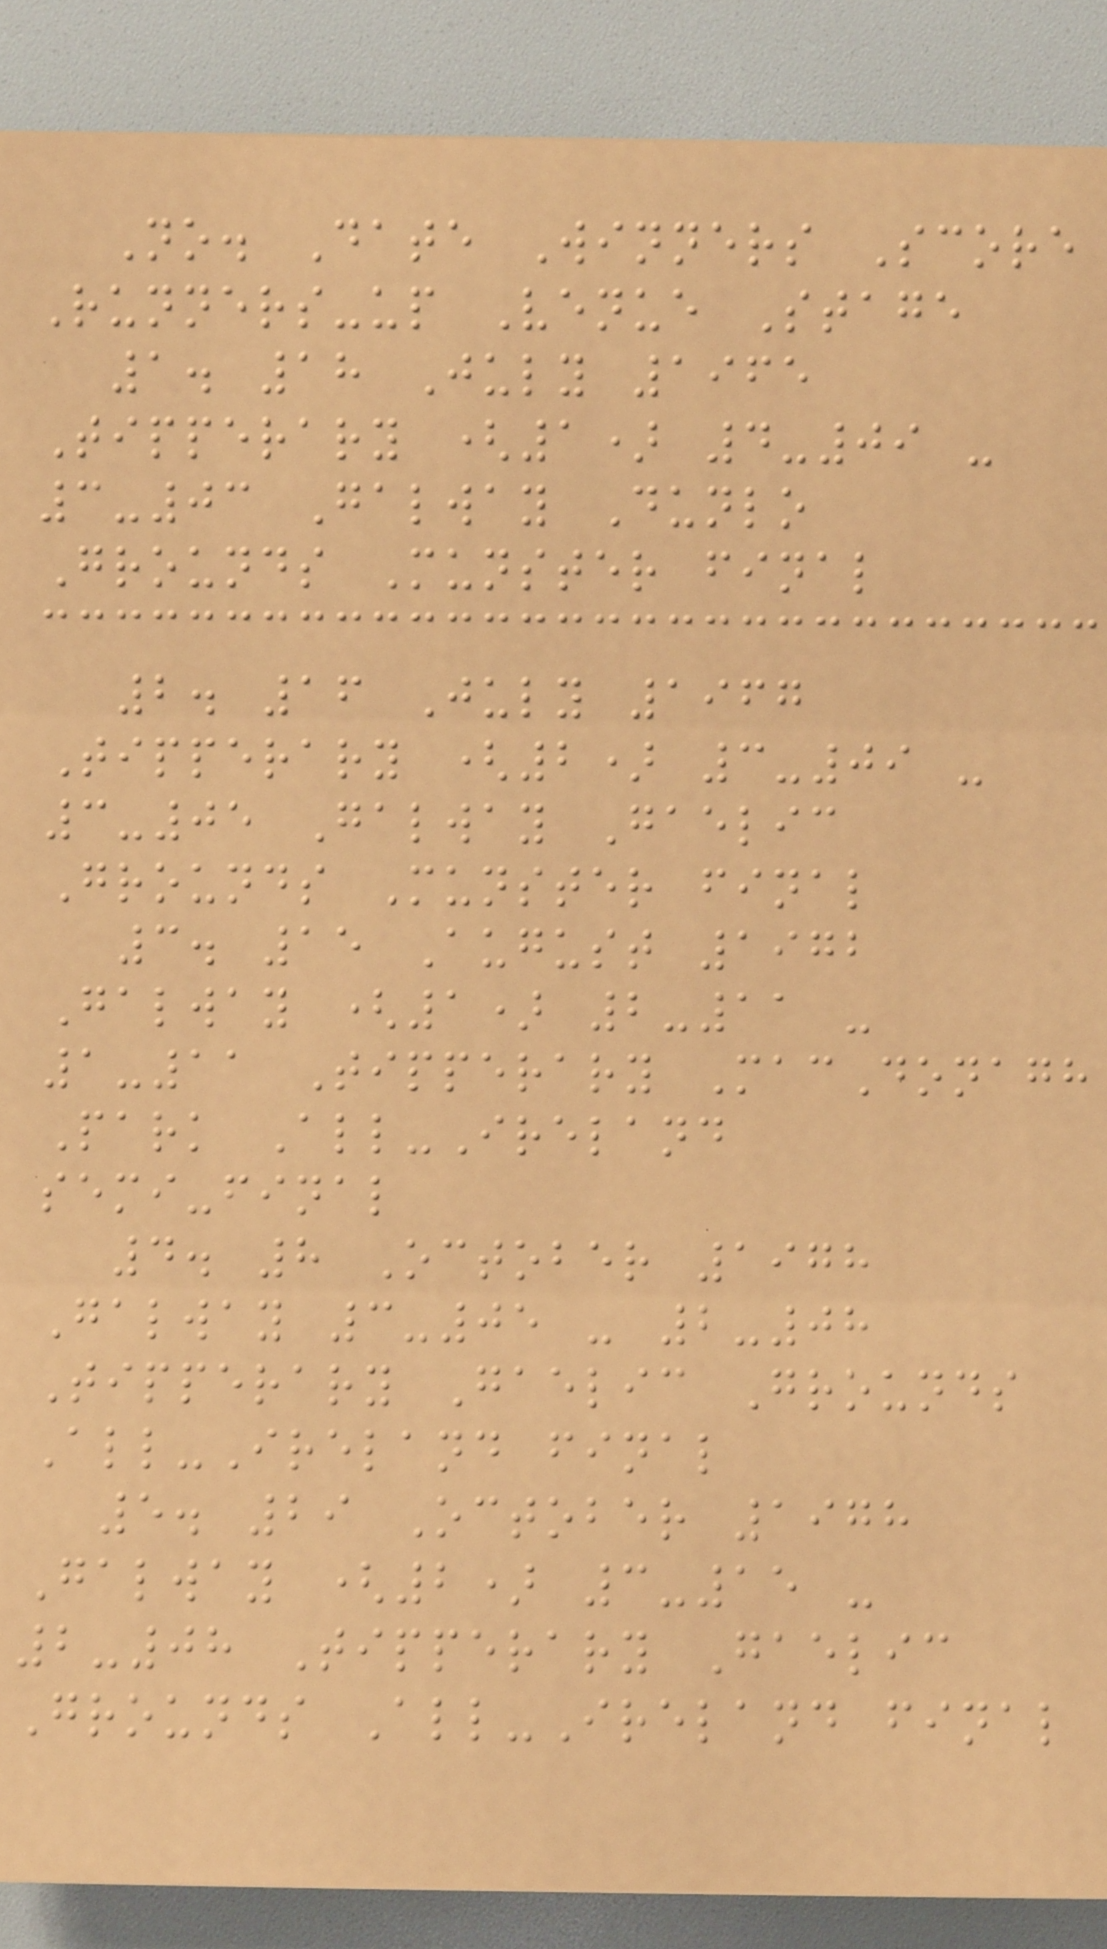No. Date Winners Score
Runners-up Venue Stage
1. 18 July 1965
Tipperary (1) 4-09 -
3-03 Galway Dunlo
Grounds Munster final
2. 16 July 1967
Tipperary (2) 3-09 -
3-05 Galway Gaelic
Grounds Munster final
3. 15 August 1972
Galway (1) 2-11 -
1-11 Tipperary MacDonagh
Park All-Ireland
semi-final
4. 8 October 1978
Galway 3-05 - 2-08
Tipperary Gaelic Grounds
All-Ireland final
5. 29 October 1978
Galway (2) 3-15 -
2-08 Tipperary Gaelic
Grounds All-Ireland final
